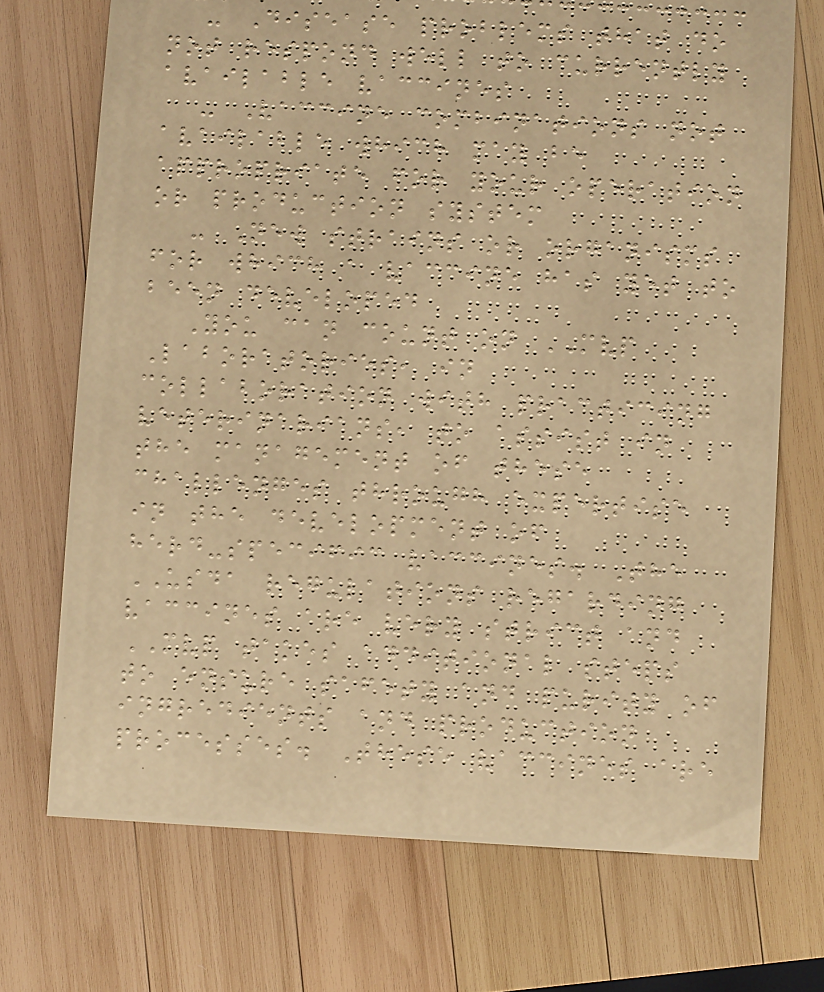- Disease problems that do
not respond well to currently
available vaccines
- Vaccine combinations not
available which may be
appropriate for your operation
or production system
- New strains or organisms
for which a vaccine has yet to
been developed
You can count on MVP
Laboratories, in
collaboration with practicing
veterinarians, to assist in
the management of these
challenges through expertise
in the development of
herd-specific vaccines. The
USDA regulations regarding
vaccines are very strict and
MVP takes additional steps
to ensure safety and purity of
ingredients and production
processes. These vaccines are
